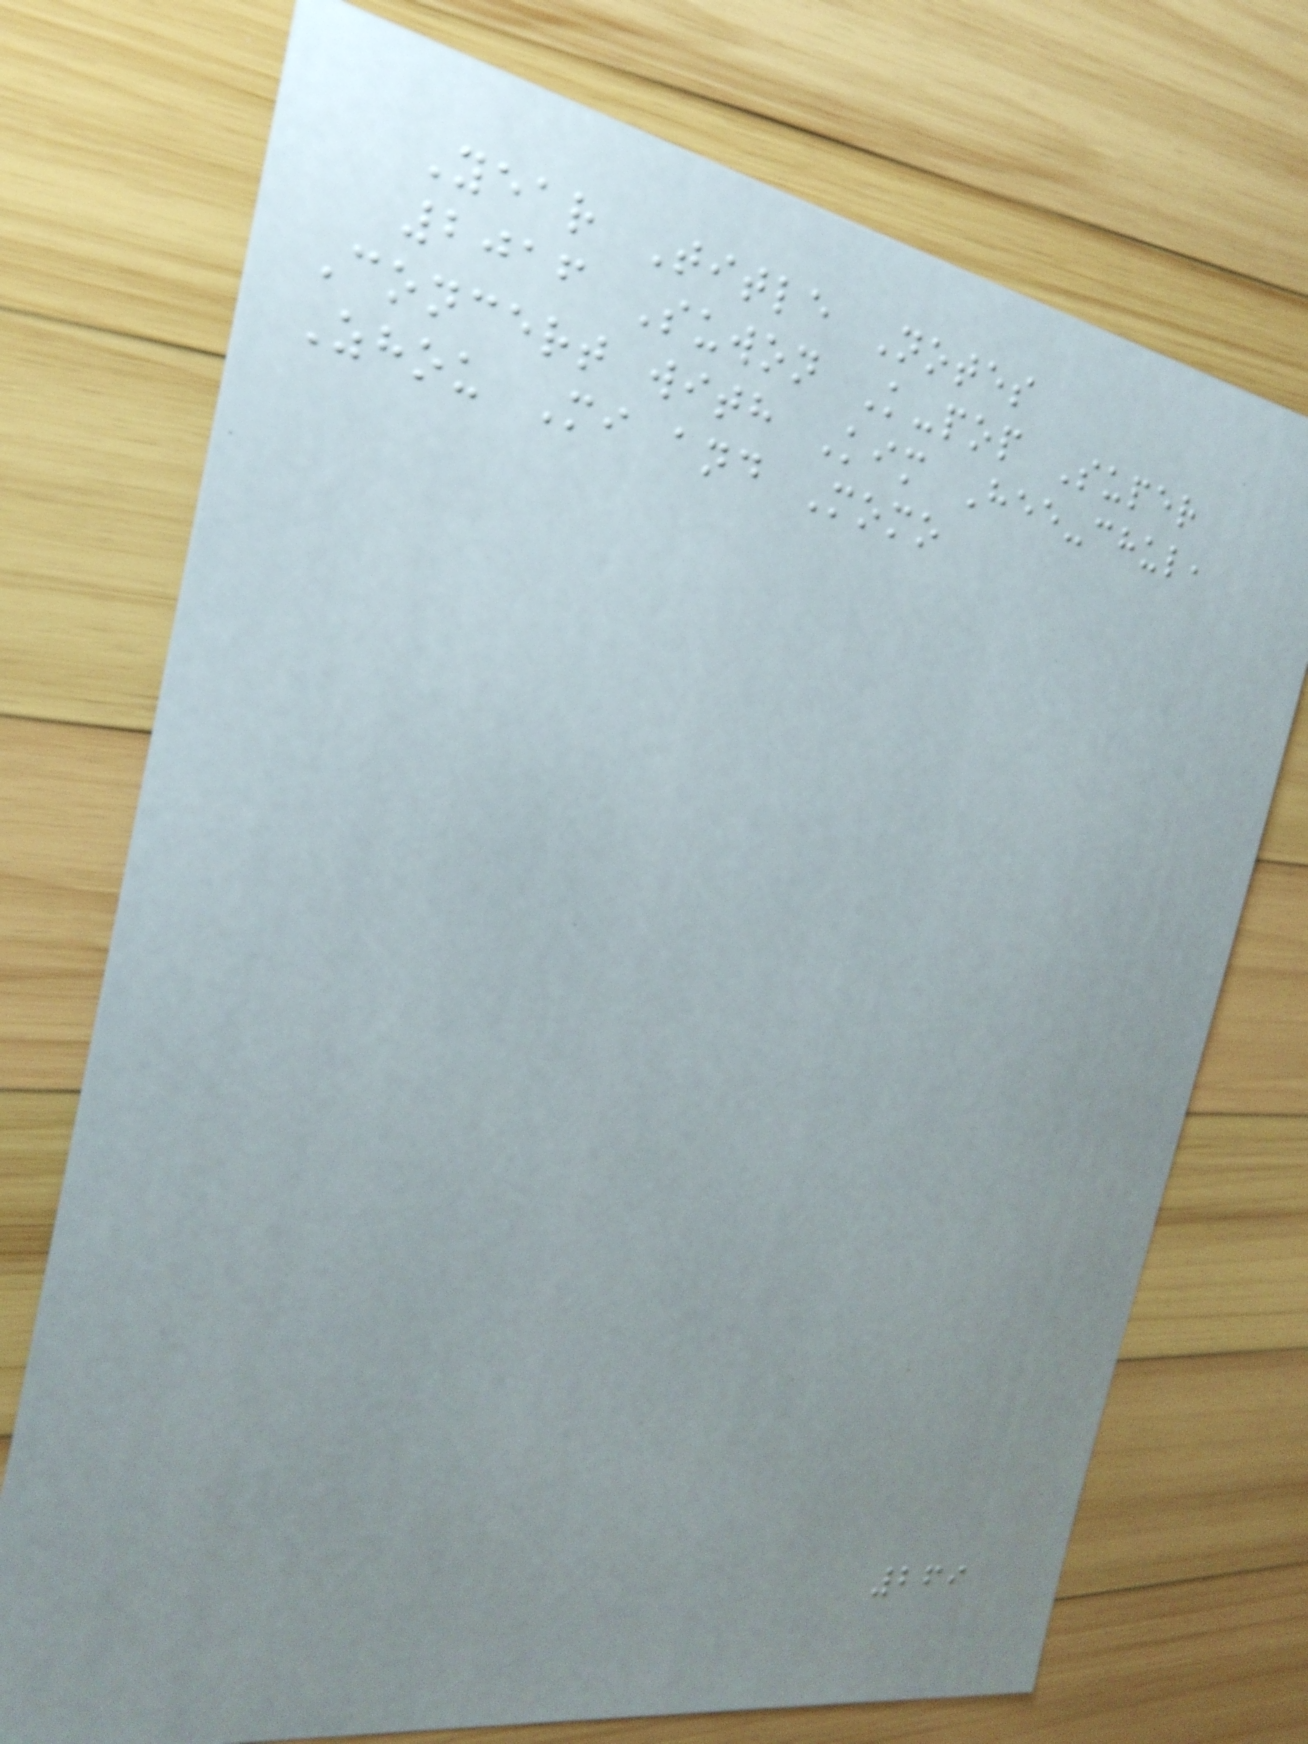Year Title Notes
2016 Suwon K-pop Super
Concert with Kim Hee-chul,
Zhou Mi and Momo
269
